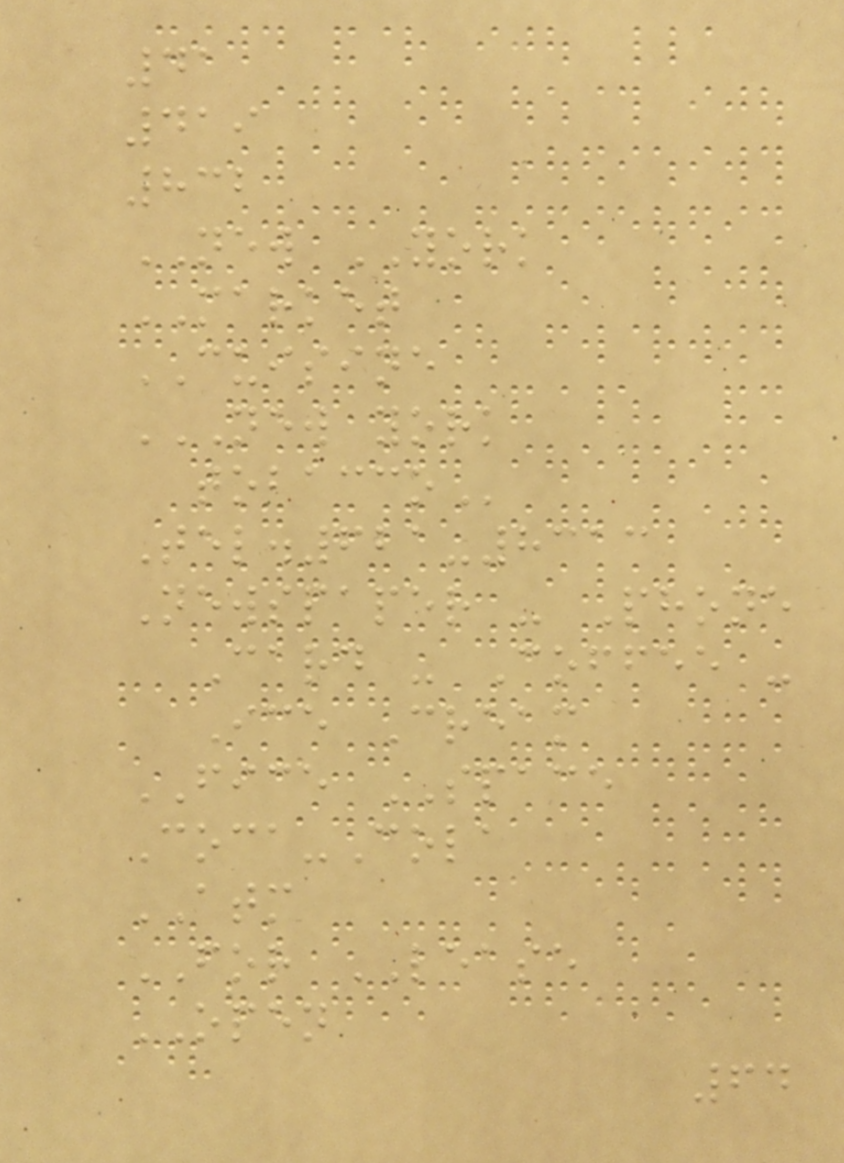41
419
832
NEW YORK
MARKET
CUISINE
NEW YORK
TOBACCO
Tel.621-8313
Newspaper - Phone
Card - Coffee -
Ice Cream
FICE SPACE
Coca-Cola
ATM
FOR LEASE
OPEN
64
